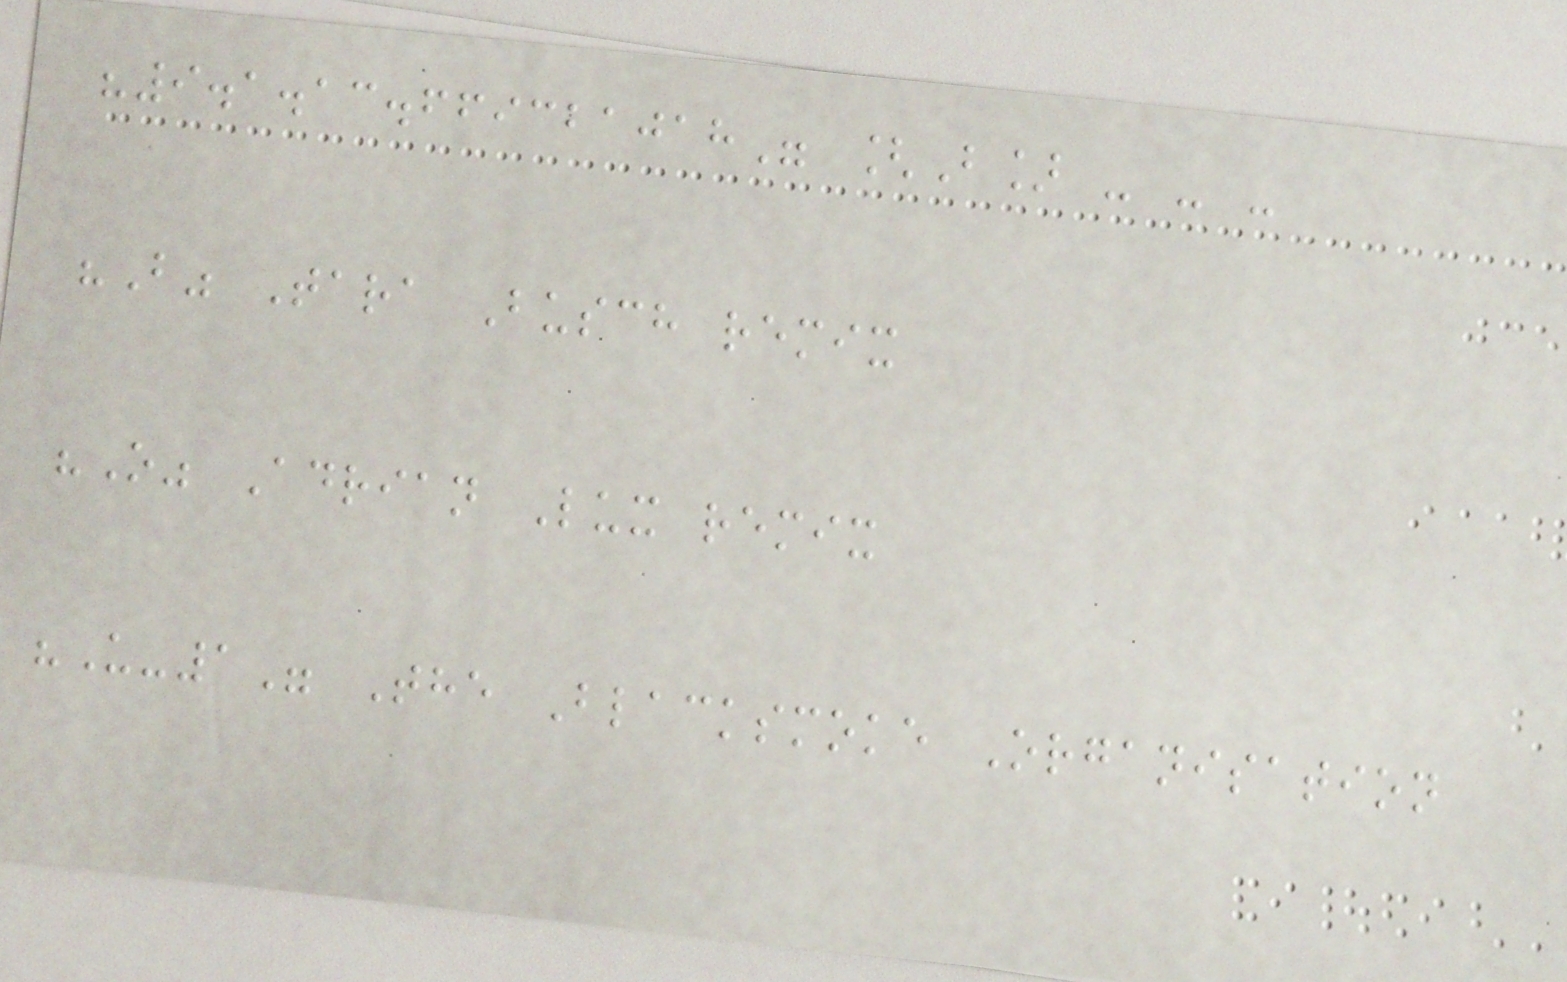"9.1.13.669321018" [B] - - -
"B" Tara Busch remix
"O" Adrian Lux remix
"U-1" The Blacksmoke Organisation
